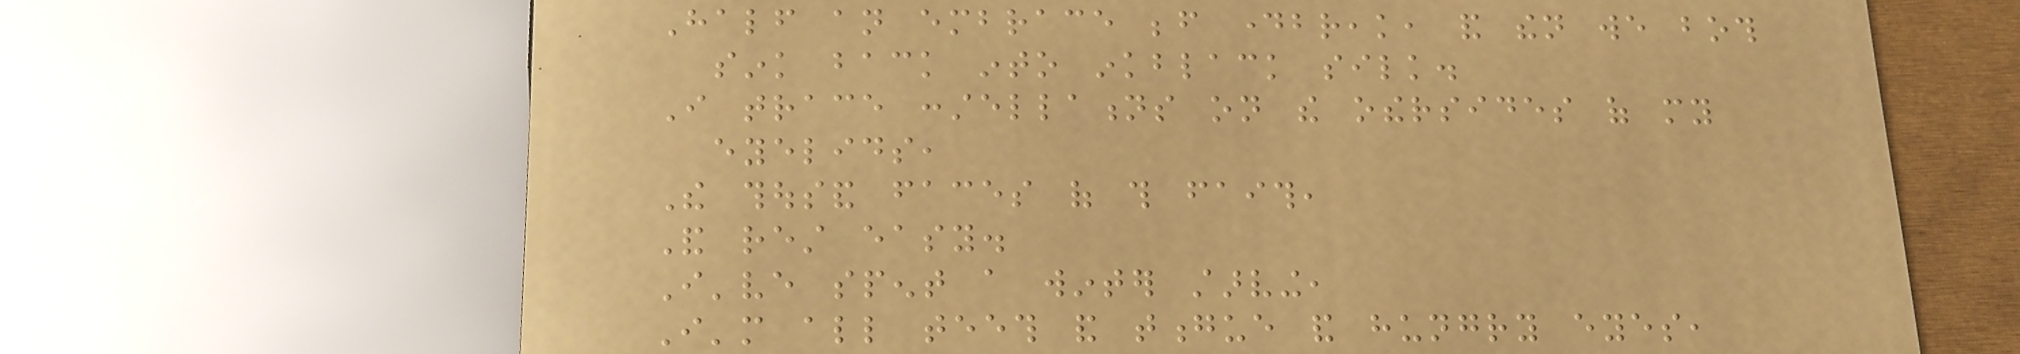Half an embrace before daybreak, and then we both
sink back into inkblack silk.
I trace constellations on the othersides of my
eyelids,
The thousand faces of this faith,
And rest easy.
I've spent a winter starving,
I'm all teeth and tongue and hungry eyes,
